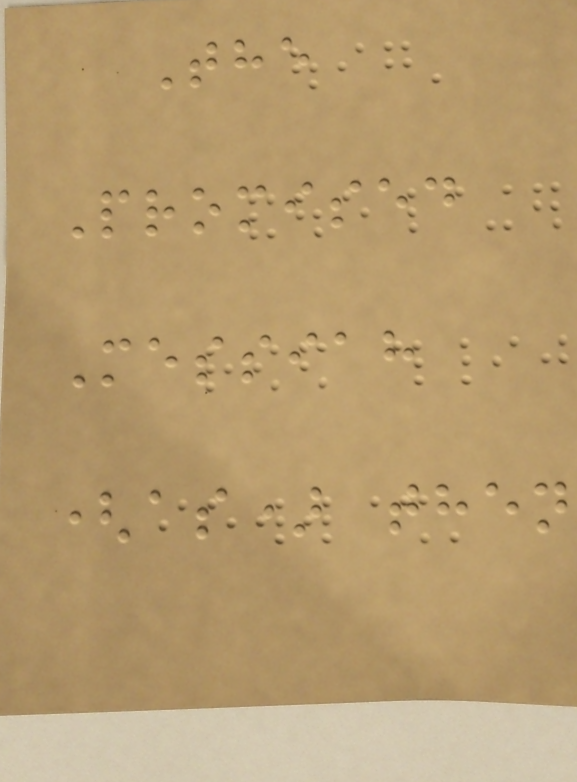The
Promised
Messiah
(as) then
